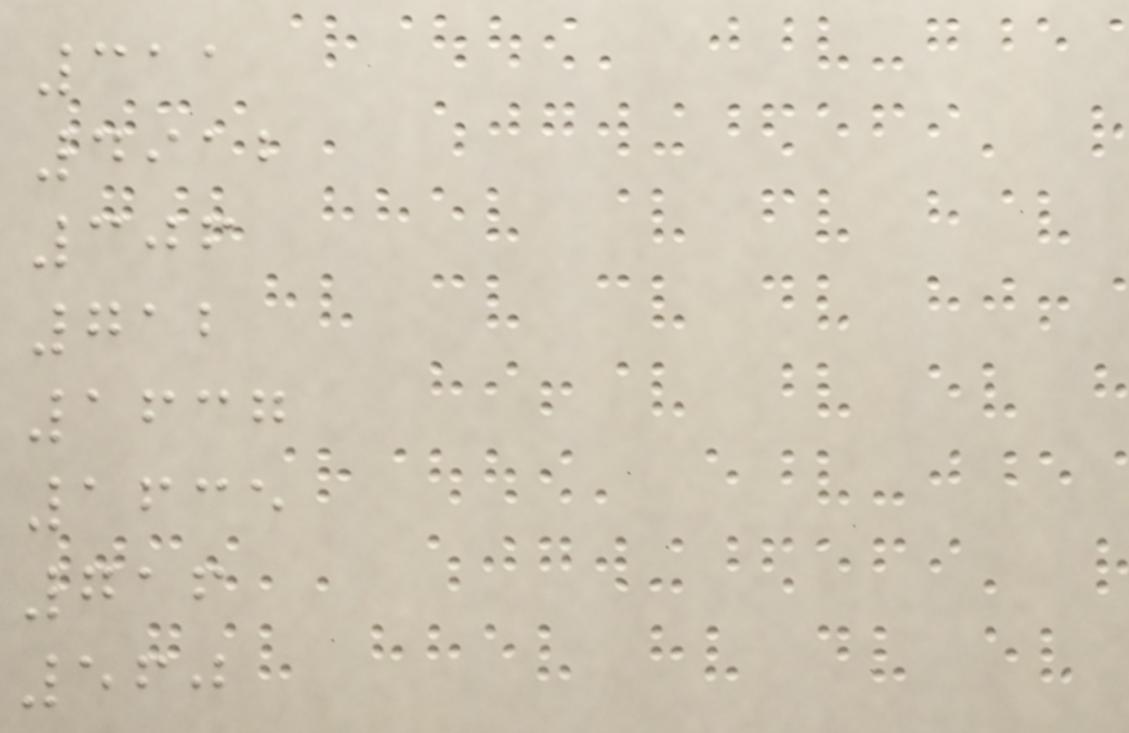311
4912
306
712
1637
1635
716
560
